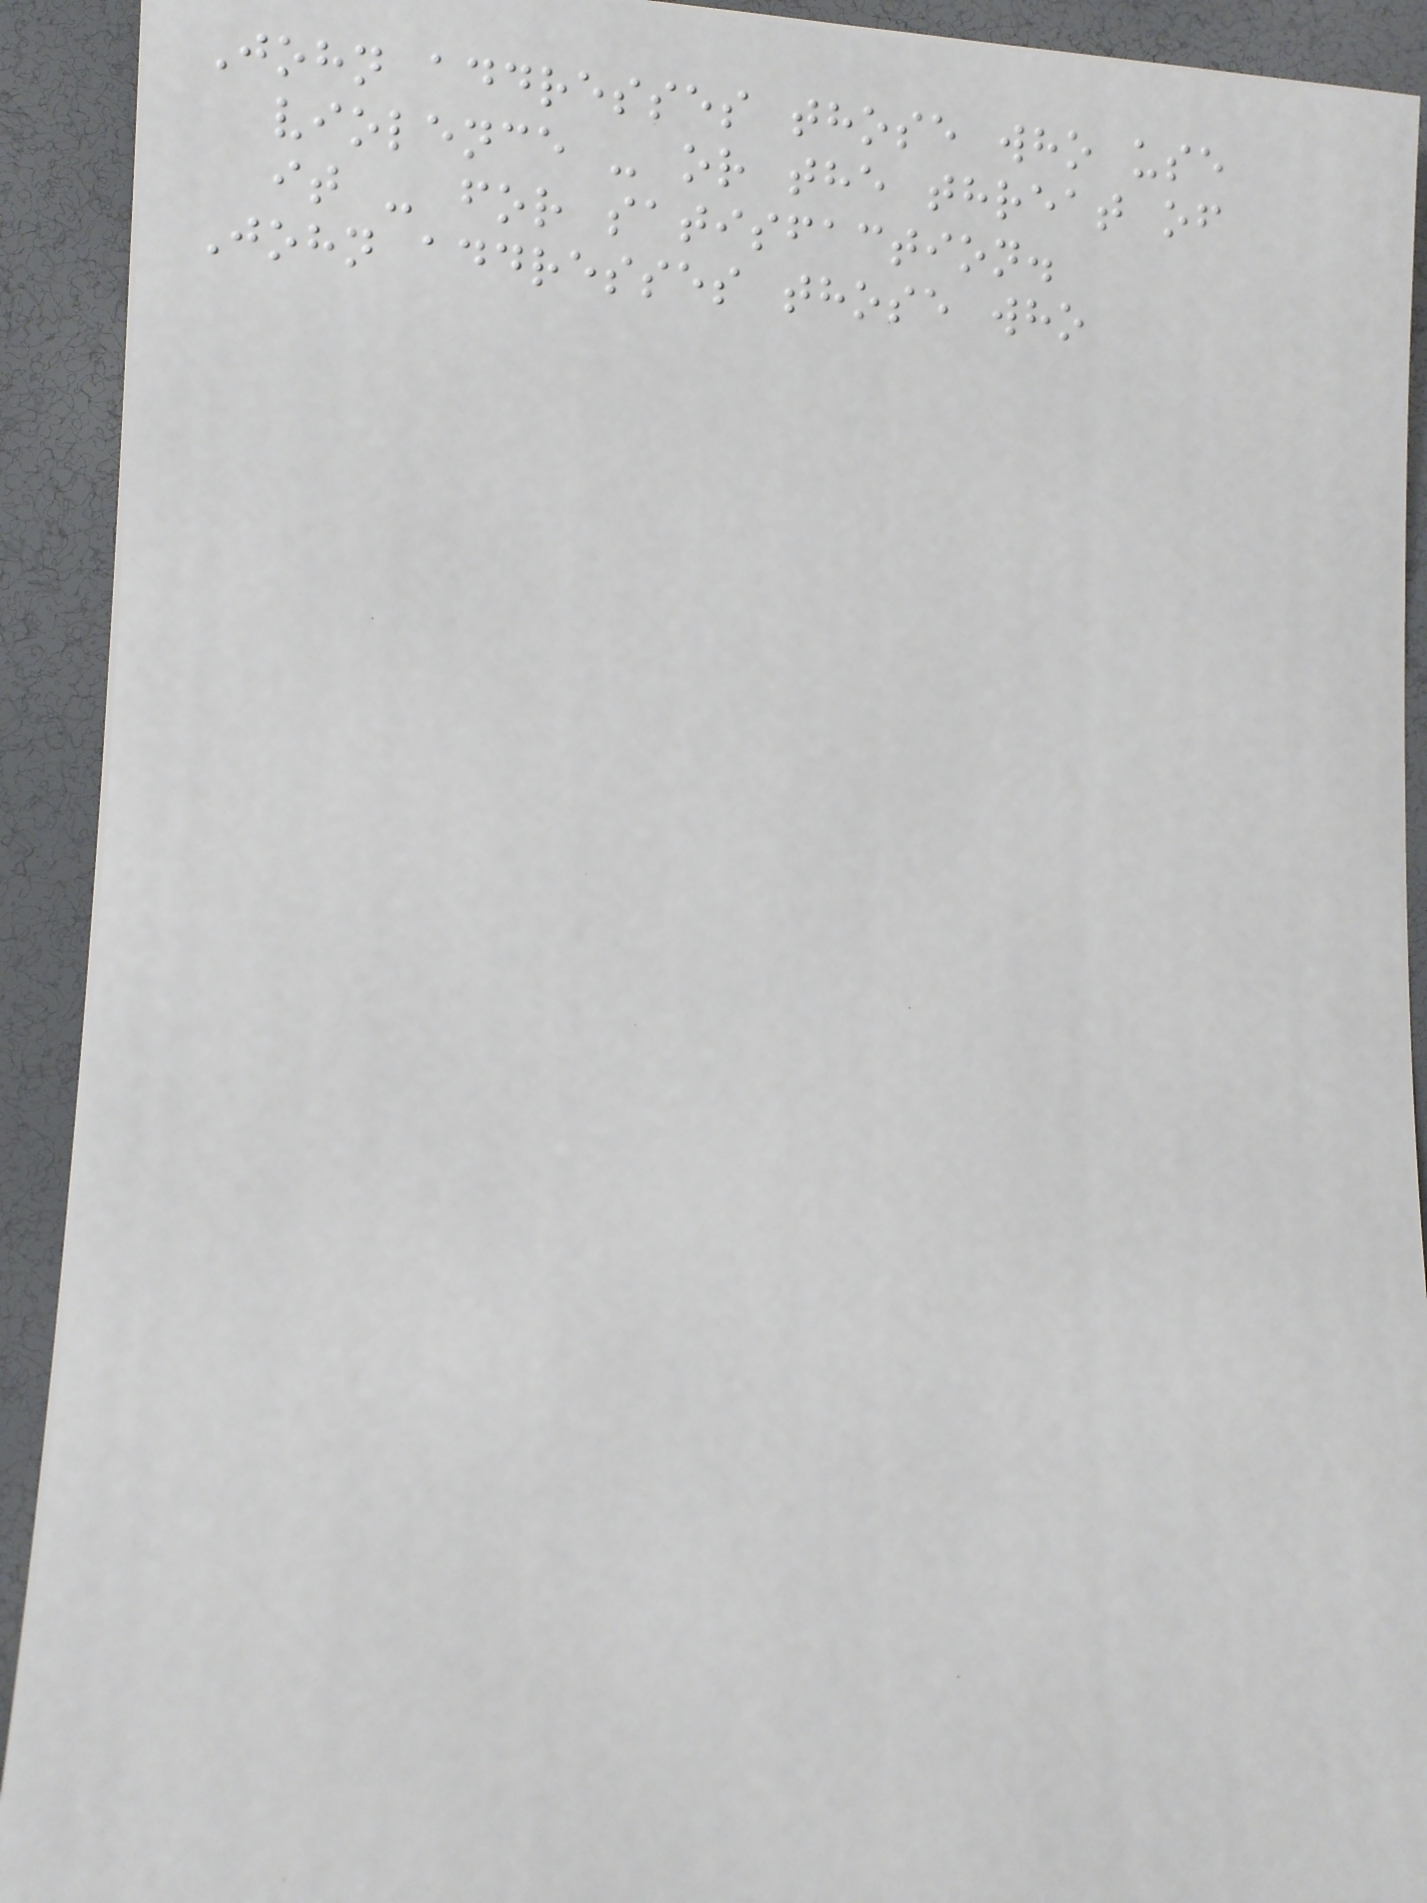John addresses those who use
violence - or the threat of
it - for satisfaction.
John addresses those who
